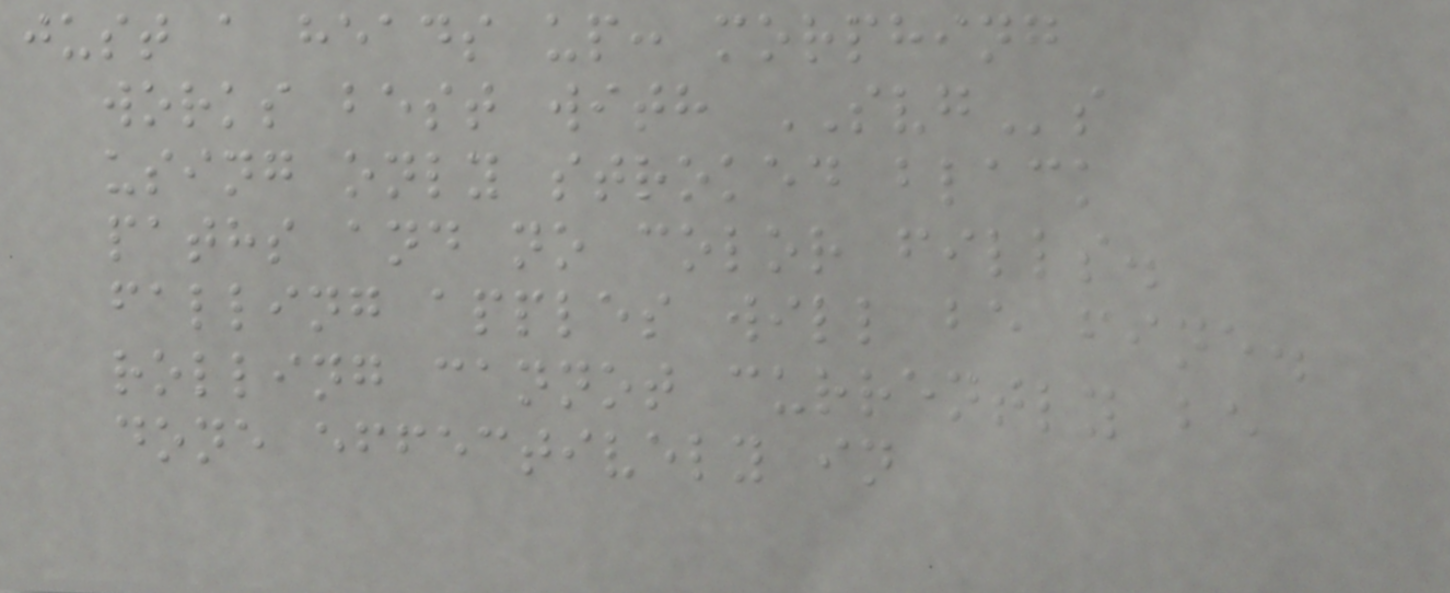just a heads up: morphing
works best with SVGs
using only stroked black
paths and no color fills.
falling apples will be fine.
rolling cannot currently be
done effectively in
